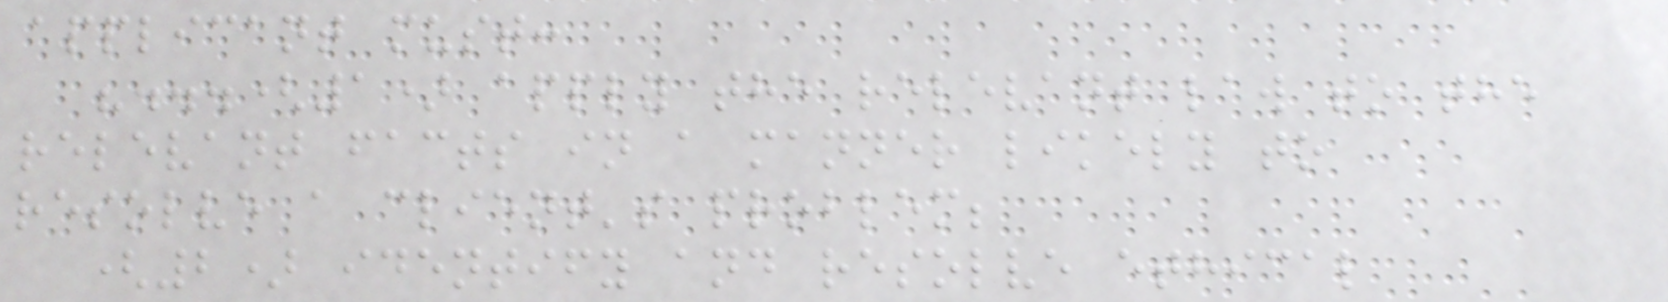applicant must:
"...(1) apply the relevant law to the
relevant facts in a manner likely to
resolve a client's problem;
(2) identify and resolve ethical
